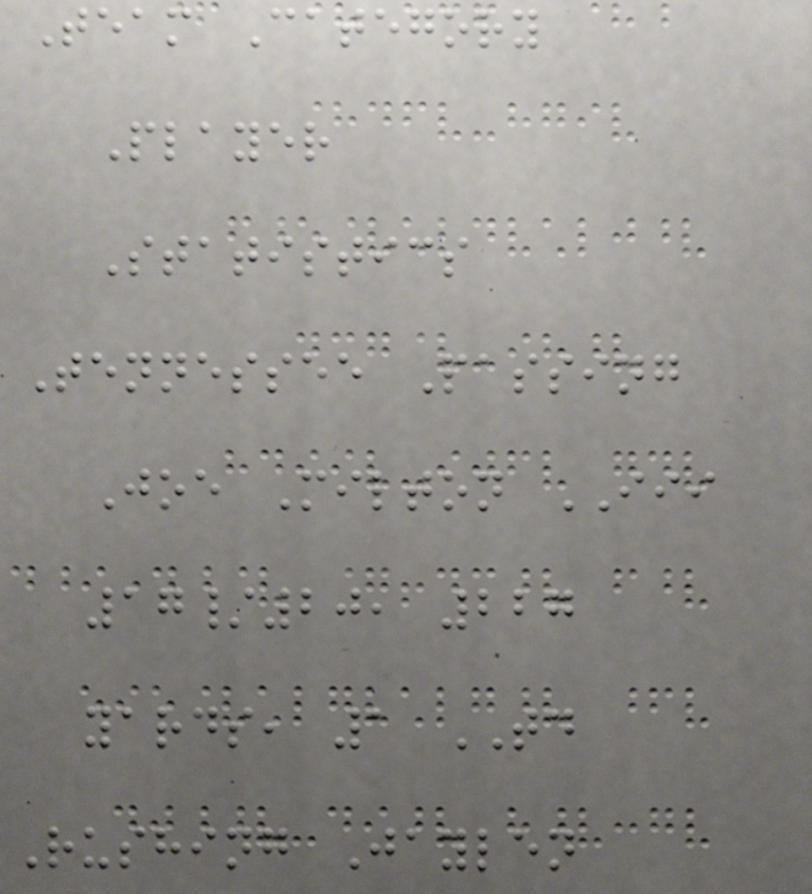Team Category
Player
Statistics
Tennessee Passing
Joe Milton III
17/20, 227
yards, 1 TD
Rushing Jaylen
